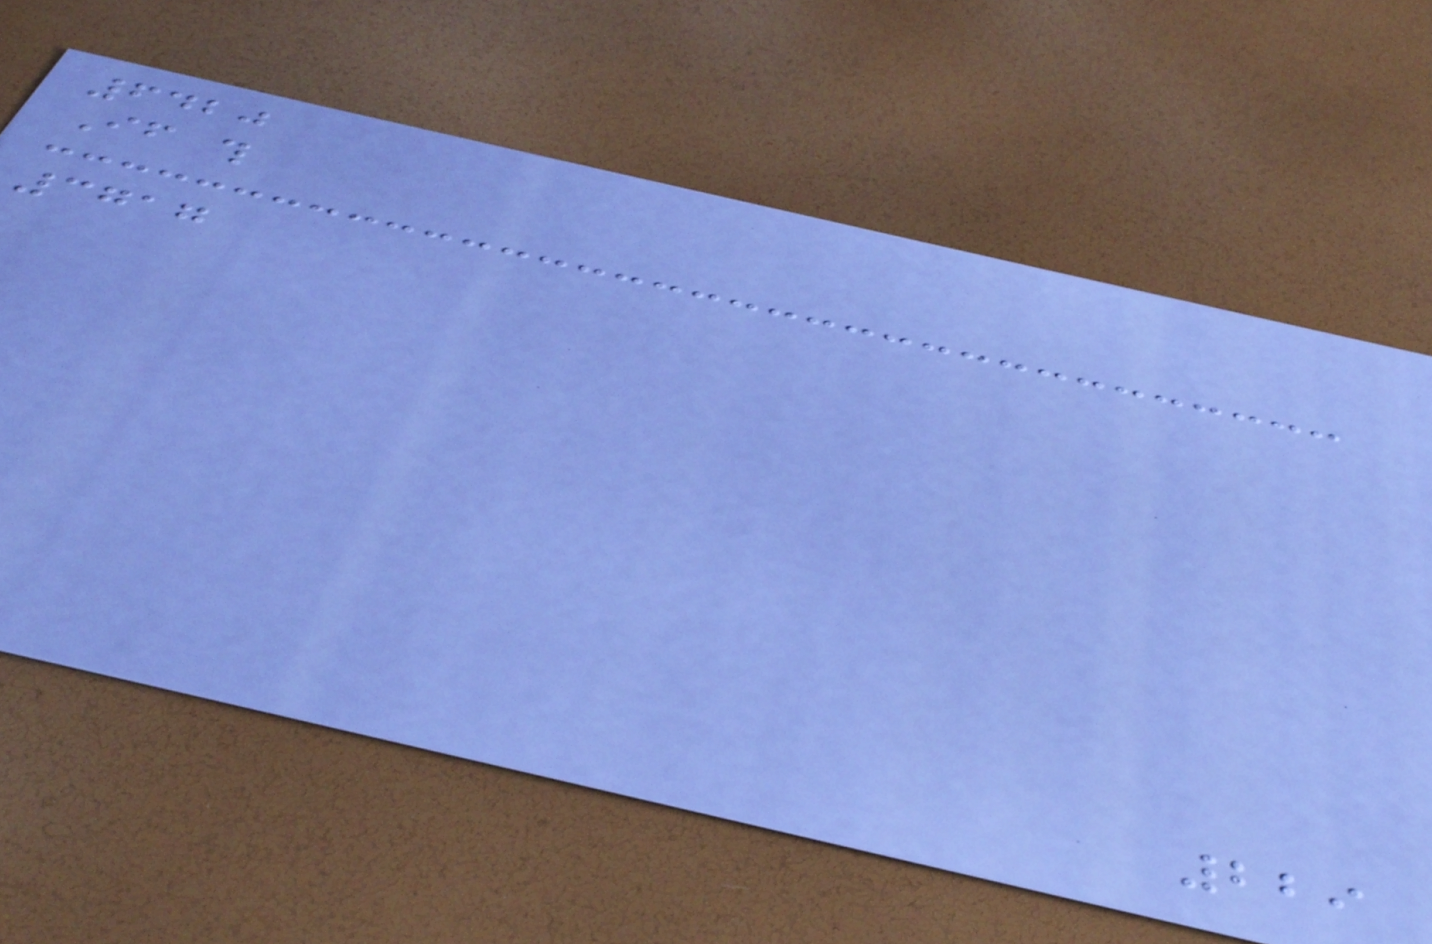6420
If this
3717
229
